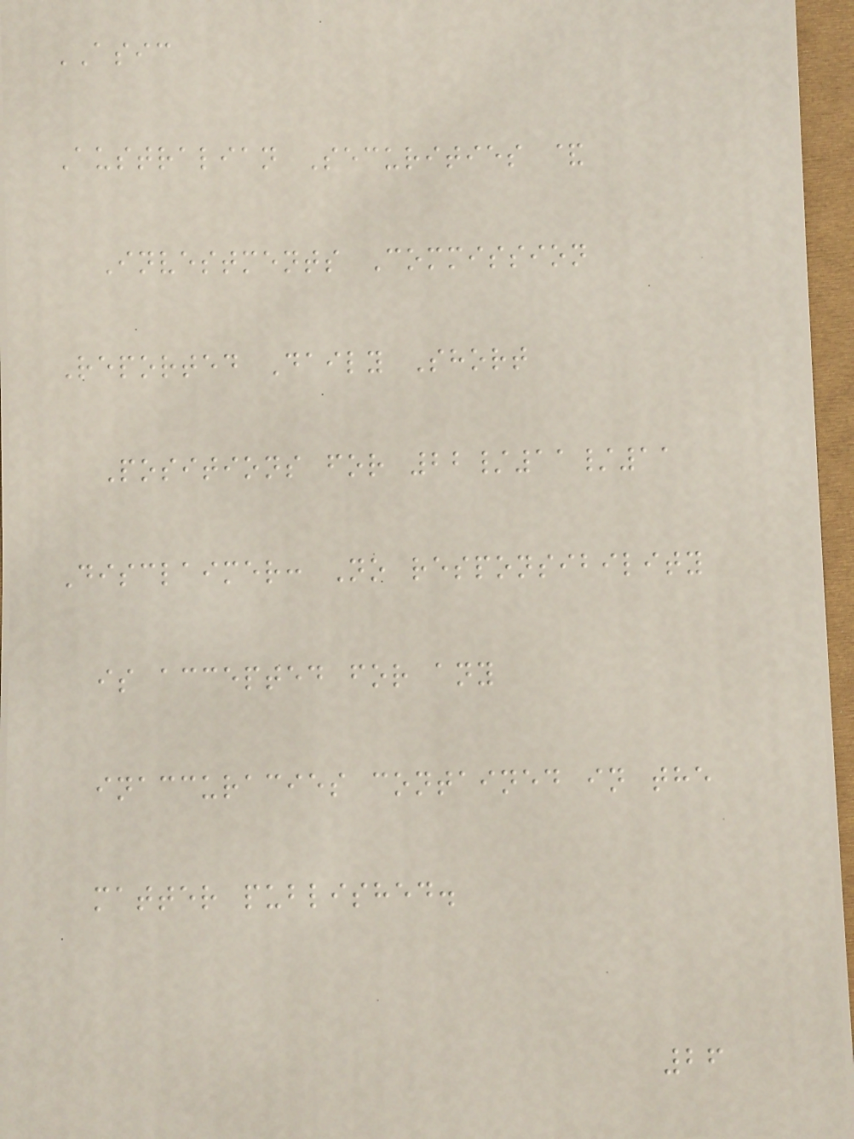ASIC
Australian Securities &
Investments Commission
Reported Daily Short
Positions for 22/11/11
Disclaimer: No responsibility
is accepted for any
inaccuracies contained in the
matter published.
26
